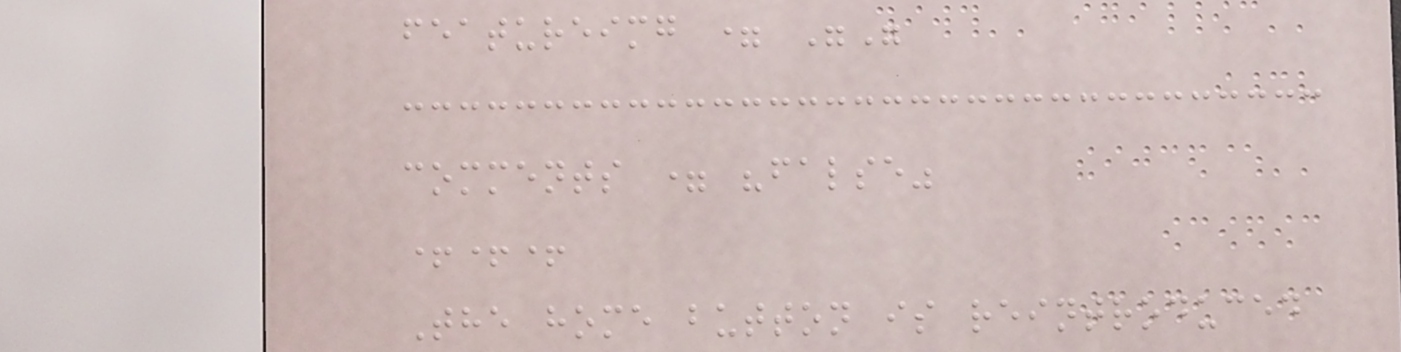featureimg = ""
comments = "false"
+++
The home button is reintroduced
